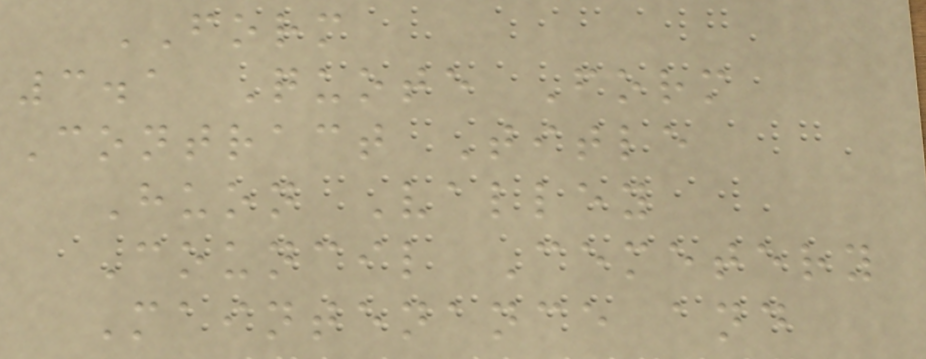FORM
3.1 Quote Form
Contract Title
Huon Valley
Council Cemetery
Maintenance and
